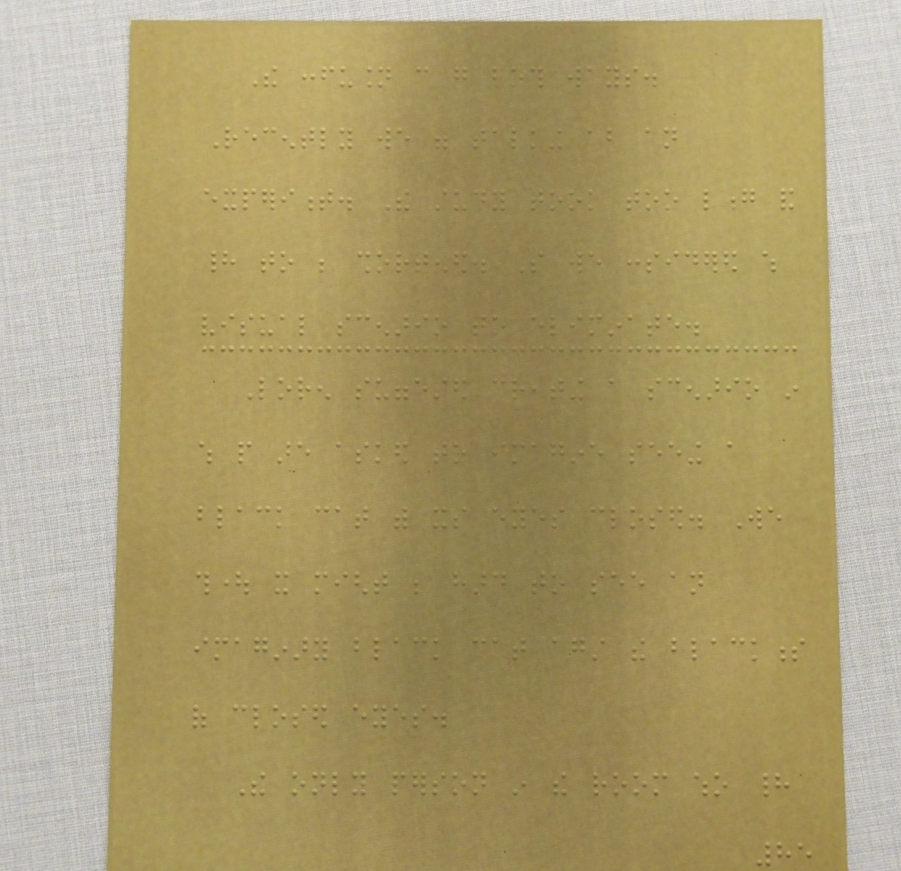The confusion can go both ways.
Recently we were talking about an
experiment. The study took too long and
had to be shortened. So we considered which
visual scenario to eliminate.
Loren suggested creating a scenario in
which people are asked to imagine seeing a
black cat with its eyes closed. We
thought it might be hard to see an
imaginary black cat against the blackness
of closed eyes.
The only person in the room who had
85
